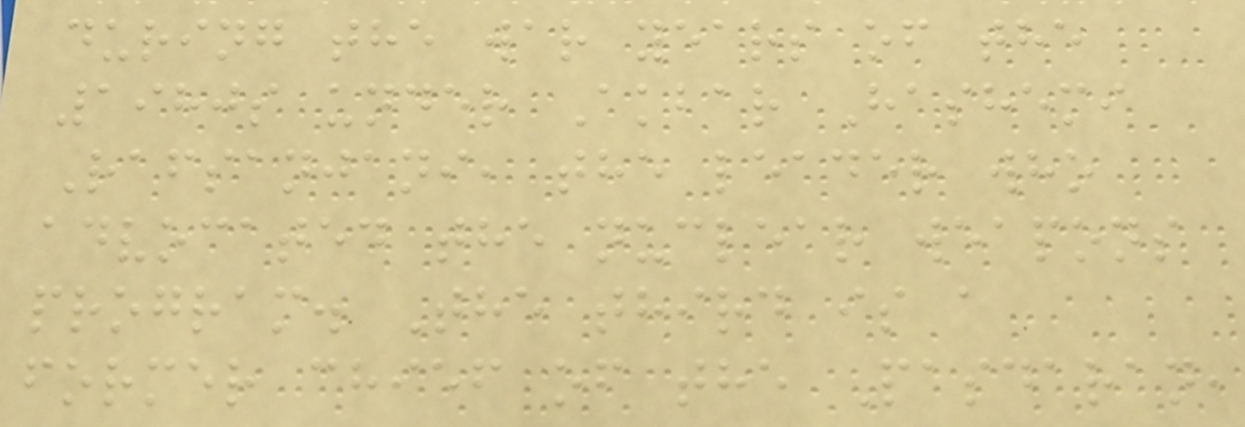during the war years of the
1980s under Akbar Hashemi
Rafsanjani, the leader who
advocated the nuclear weapons
program. The third is a
former chief of the Pasdaran,
